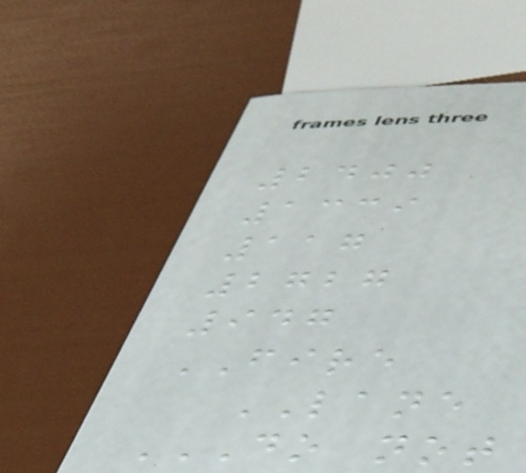2400
1339
117
2727
947
FIRE
LANE
DO NOT
